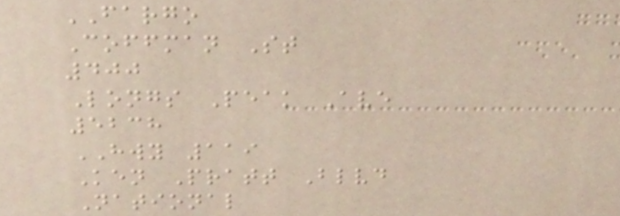FARGO
Coffman St
400
Longs Peak Ave
5238
HWY 119
Ken Pratt Blvd
National
